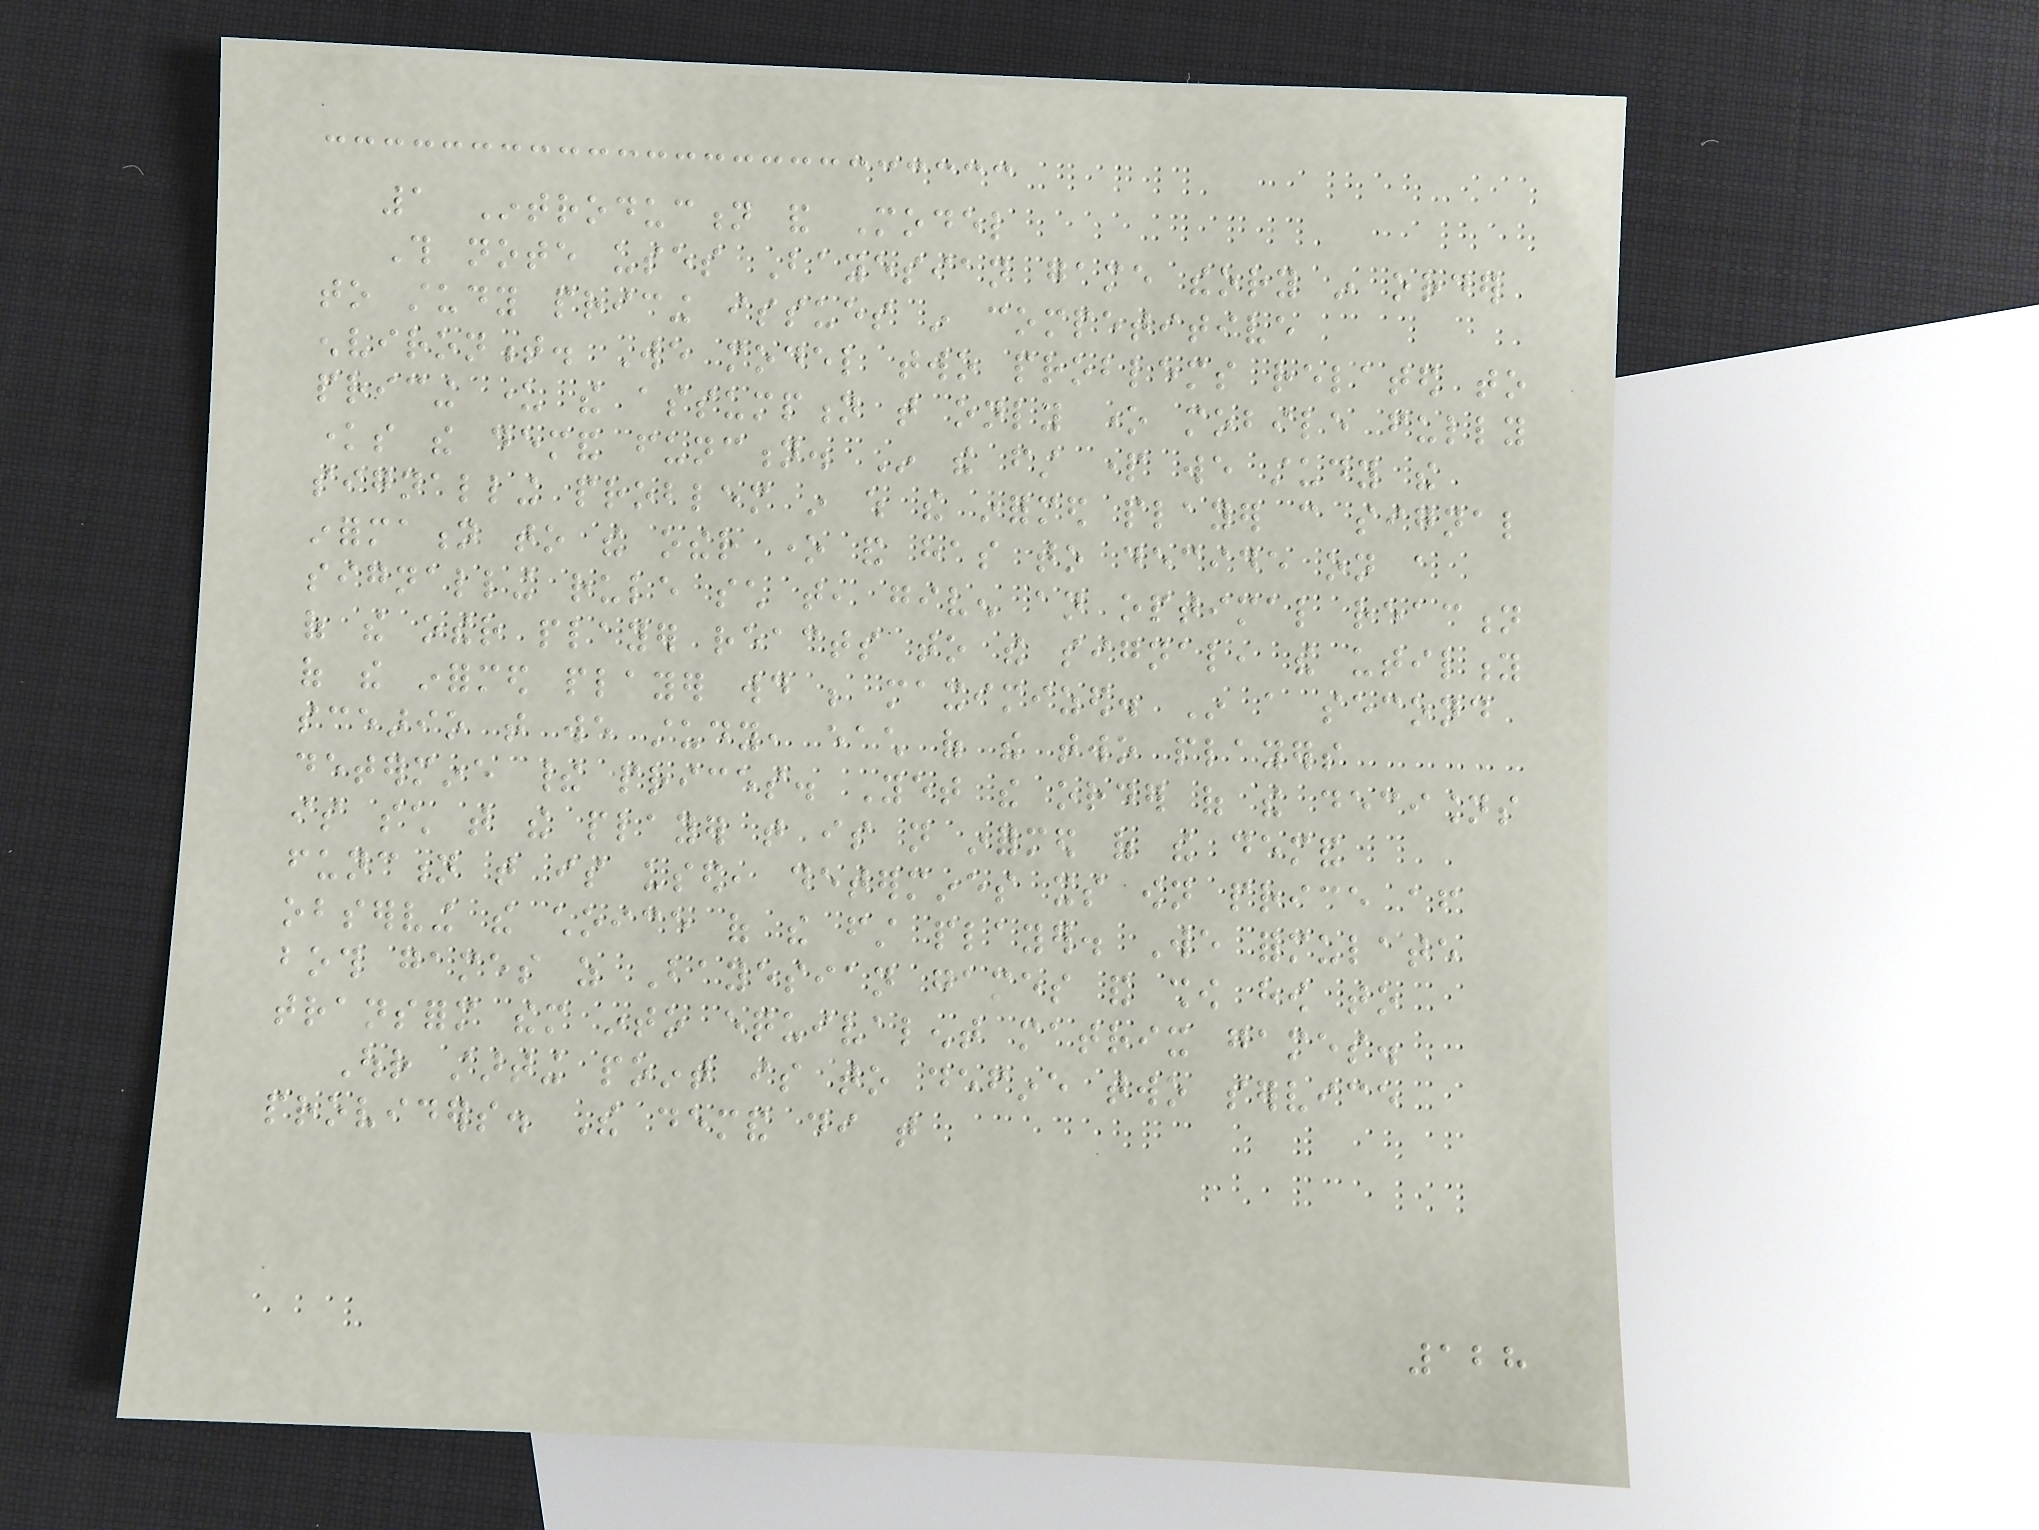1 Introduction and Model
This note uses Bayesian game theory in order
to study pricing issues in competitive
environment. We model two problems related to
pricing under the assumption that only one mobile fully
knows the demand function. In the first part we study the
signalling problem in which the informed player can signal
information to the other one and has to decide on a
signalling rule such that, given an optimal reaction
of the other player reacts to the signal, the utility
of the informed player would be maximized. In a second
sceario that we study, each of the two players
determine their prices. Yet the order of the decisions
is such that the player that is not informed of the demand
function that is used, determines its own price after
observing the choice of the first player. We formulate
both games as Bayesian games and show how to
transform them into equivalent matrix games.
Our starting point is to define two service
providers. The demand di that
128
